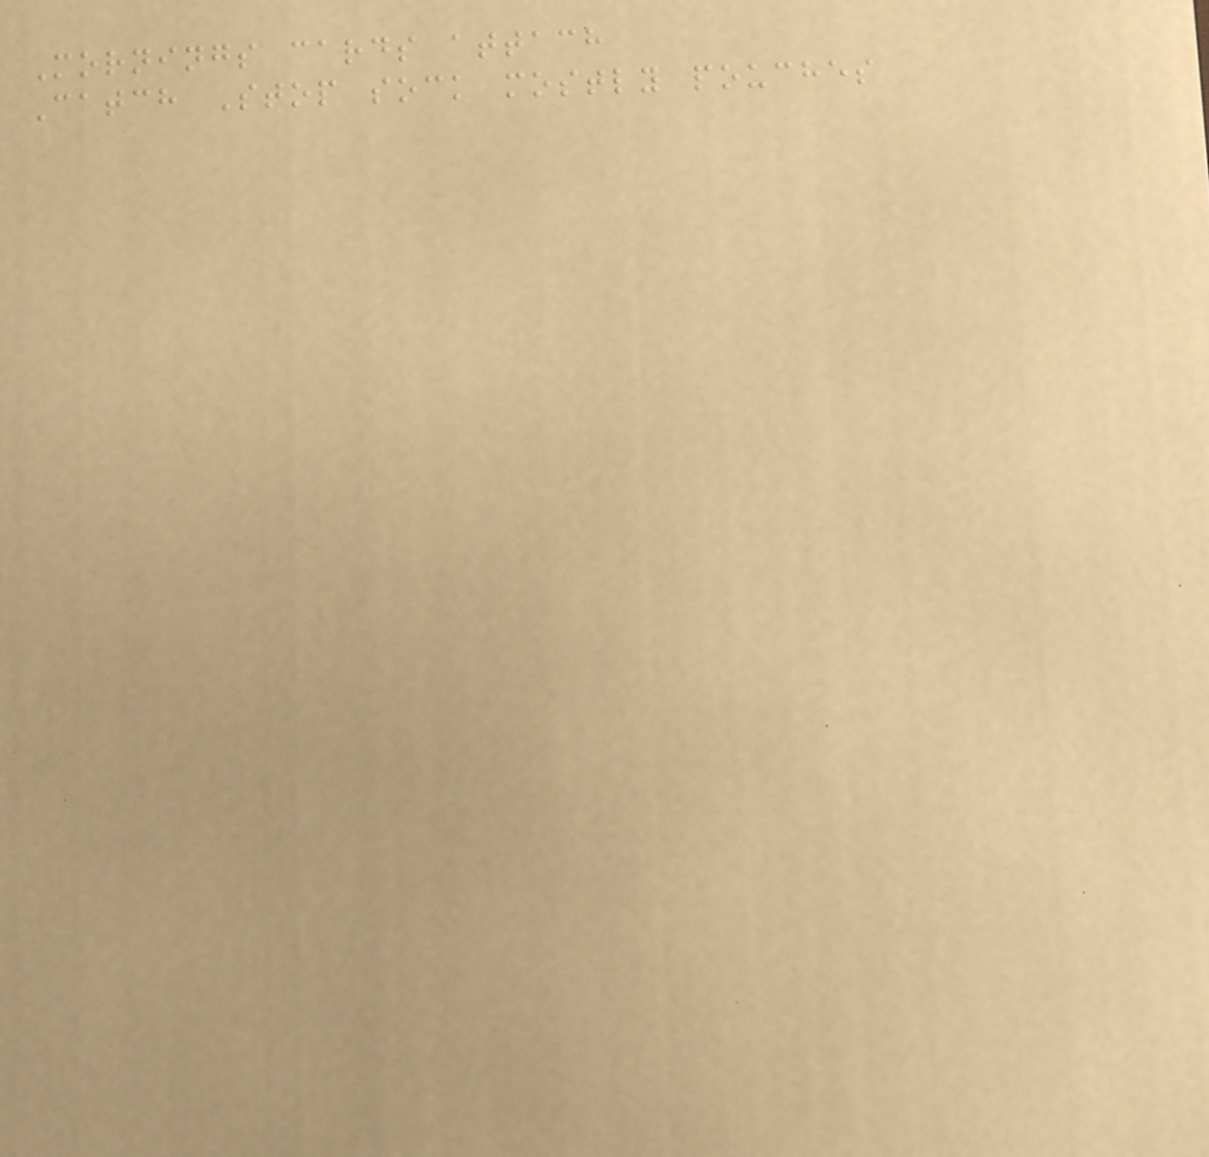Mornings cards attach
Catch Stop sock mostly pouches
